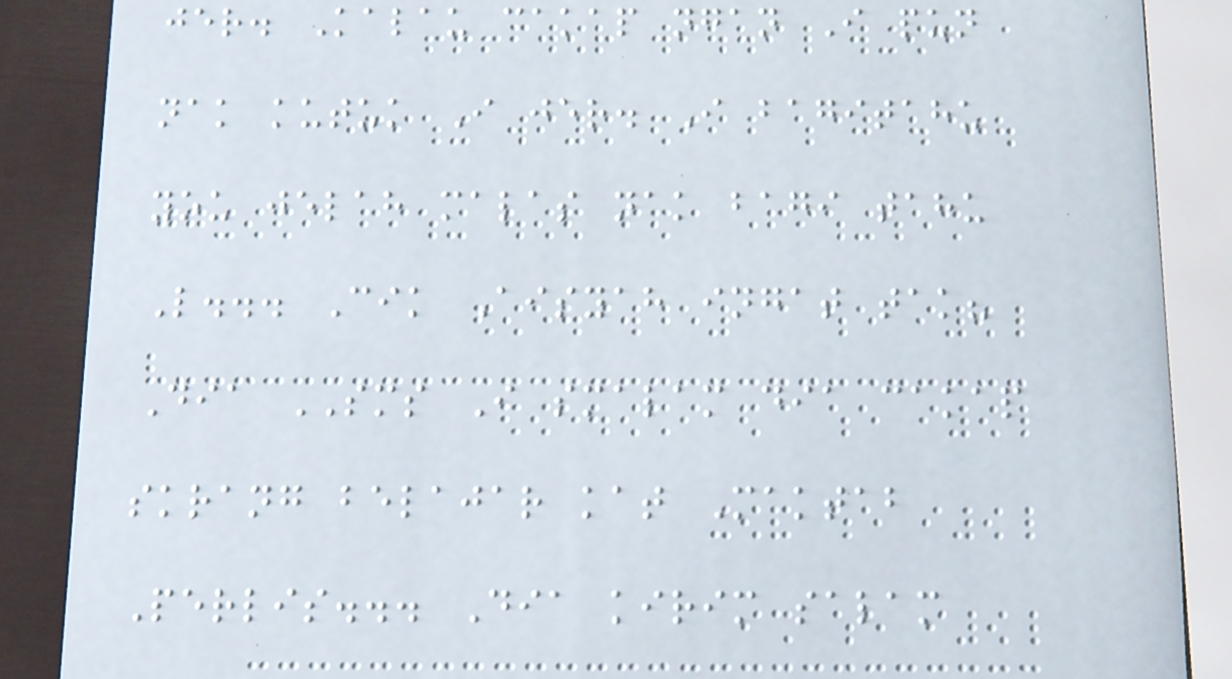jer. Kalau cakap ngan I pun
nak kutuk I jer. I bagitahu
you jelah malas nak bagi tahu
L... Cik Aisyah ingat tak?
Dia SMS I smalam dia cakap
skrang belajar kat Maktab
Perlis... Dia kirim salam
